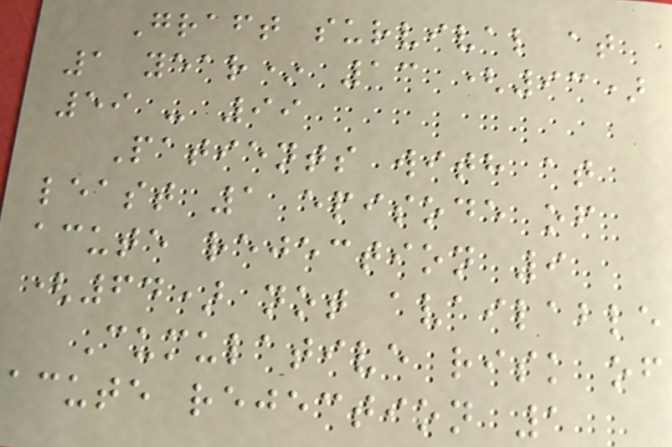Graft survival at
1 year* 13 (93)
59 - 99
Patients with at
least 1 episode of
acute rejection 9
(64) not available
Cumulative risk of
acute rejection 1
